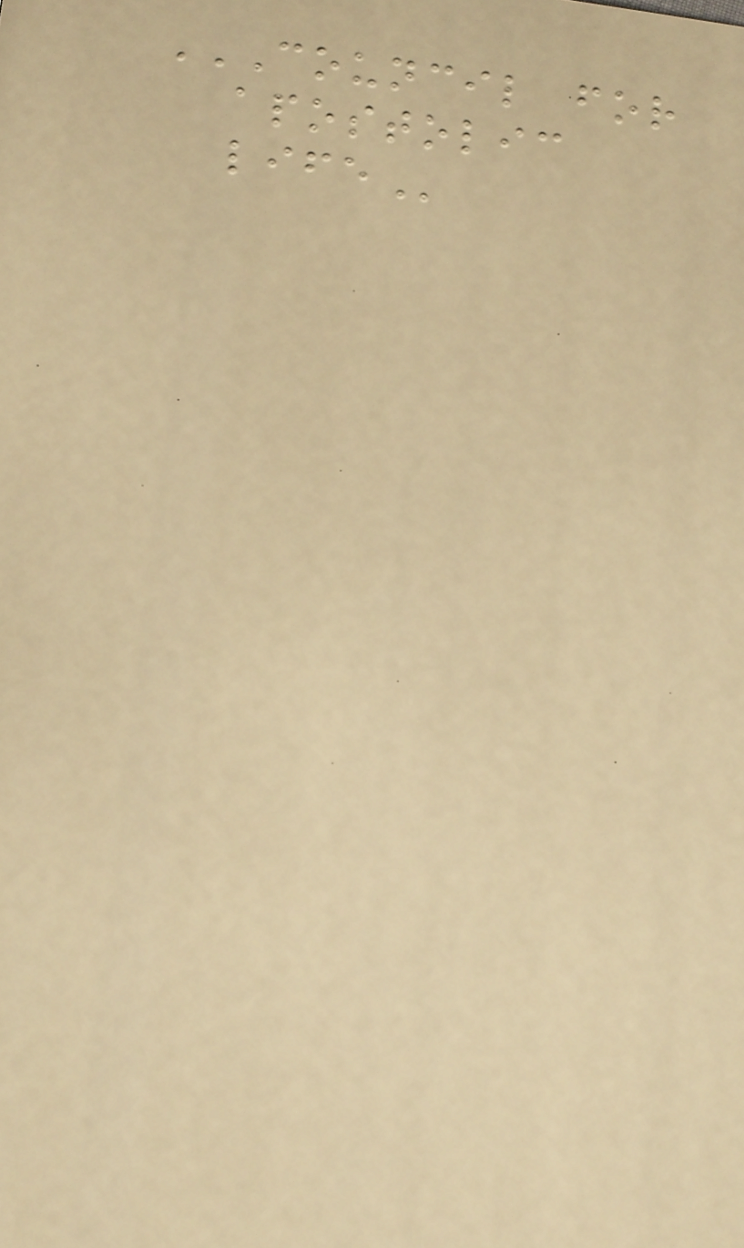COUNCIL FOR
APOSTOLIC
LIFE
